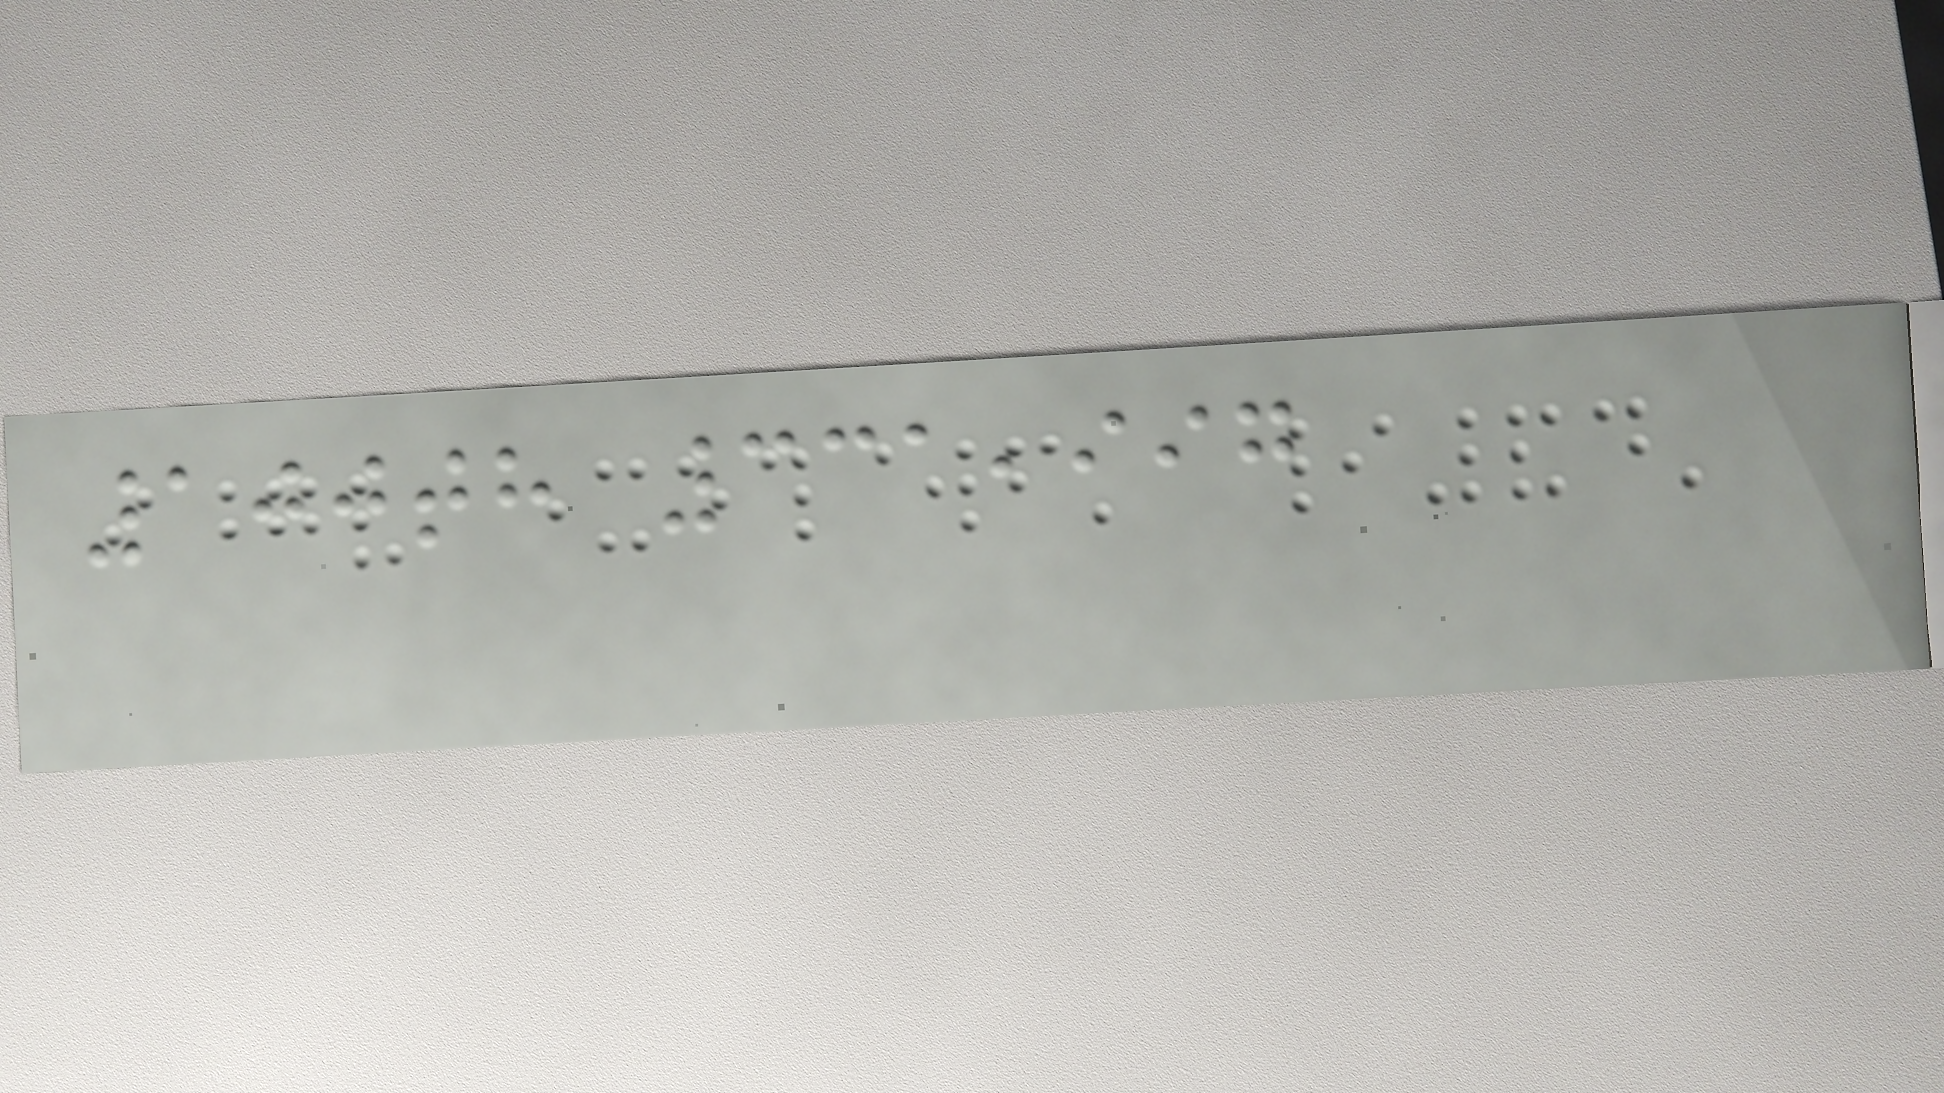100th 331,997
